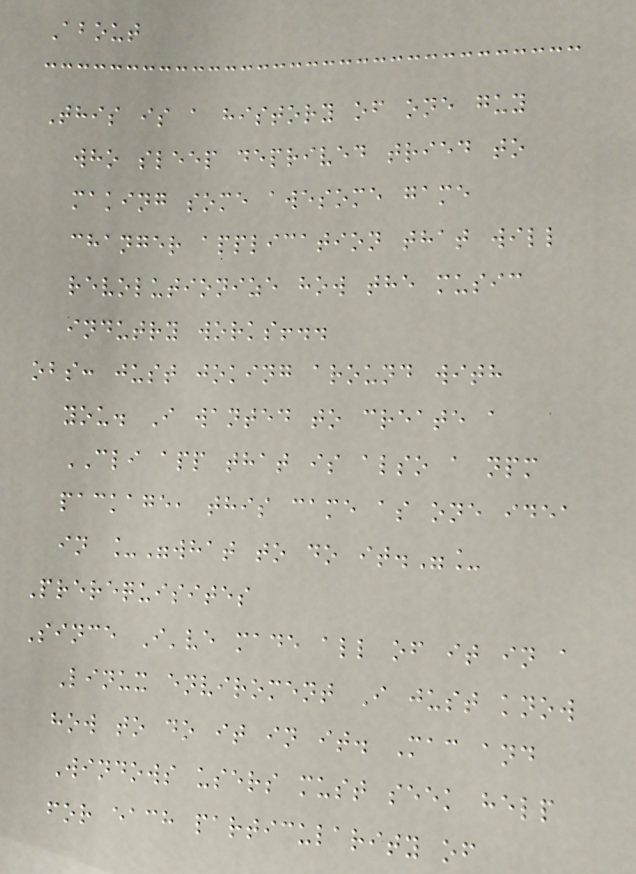About
This is a history of one guy
who sleep deprived tried to
making some awesome game
changer application that will
revolutionize how the music
indutry works!..
obs: just joking around with
you. I wanted to create a
CLI app that is also a npm
package, this came as one idea
in _"what to do it."_
Prerequisites
Since I've made all of it in a
Linux enviroment I just know
how to do it in it. Mac and
Windows users must seek help
for each particularity of
